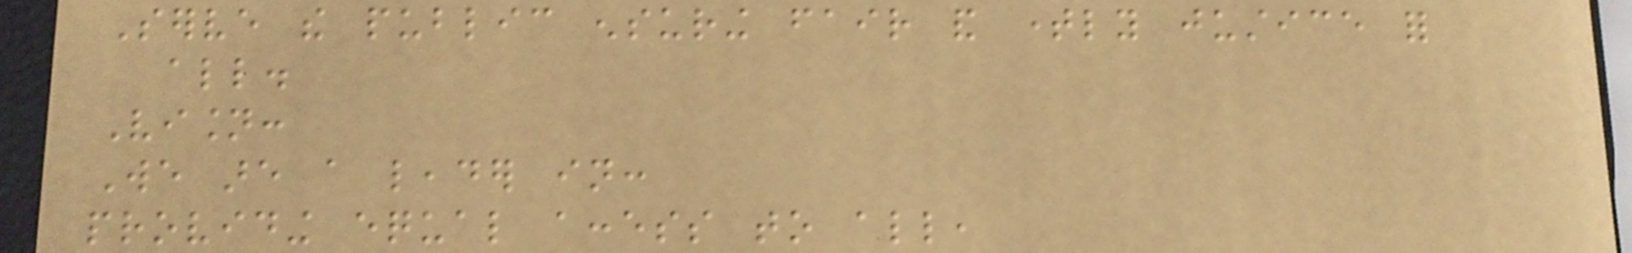Serve the public ensuring fair and timely justice for
all.
Vision:
We are a leader in:
providing equal access to all,
